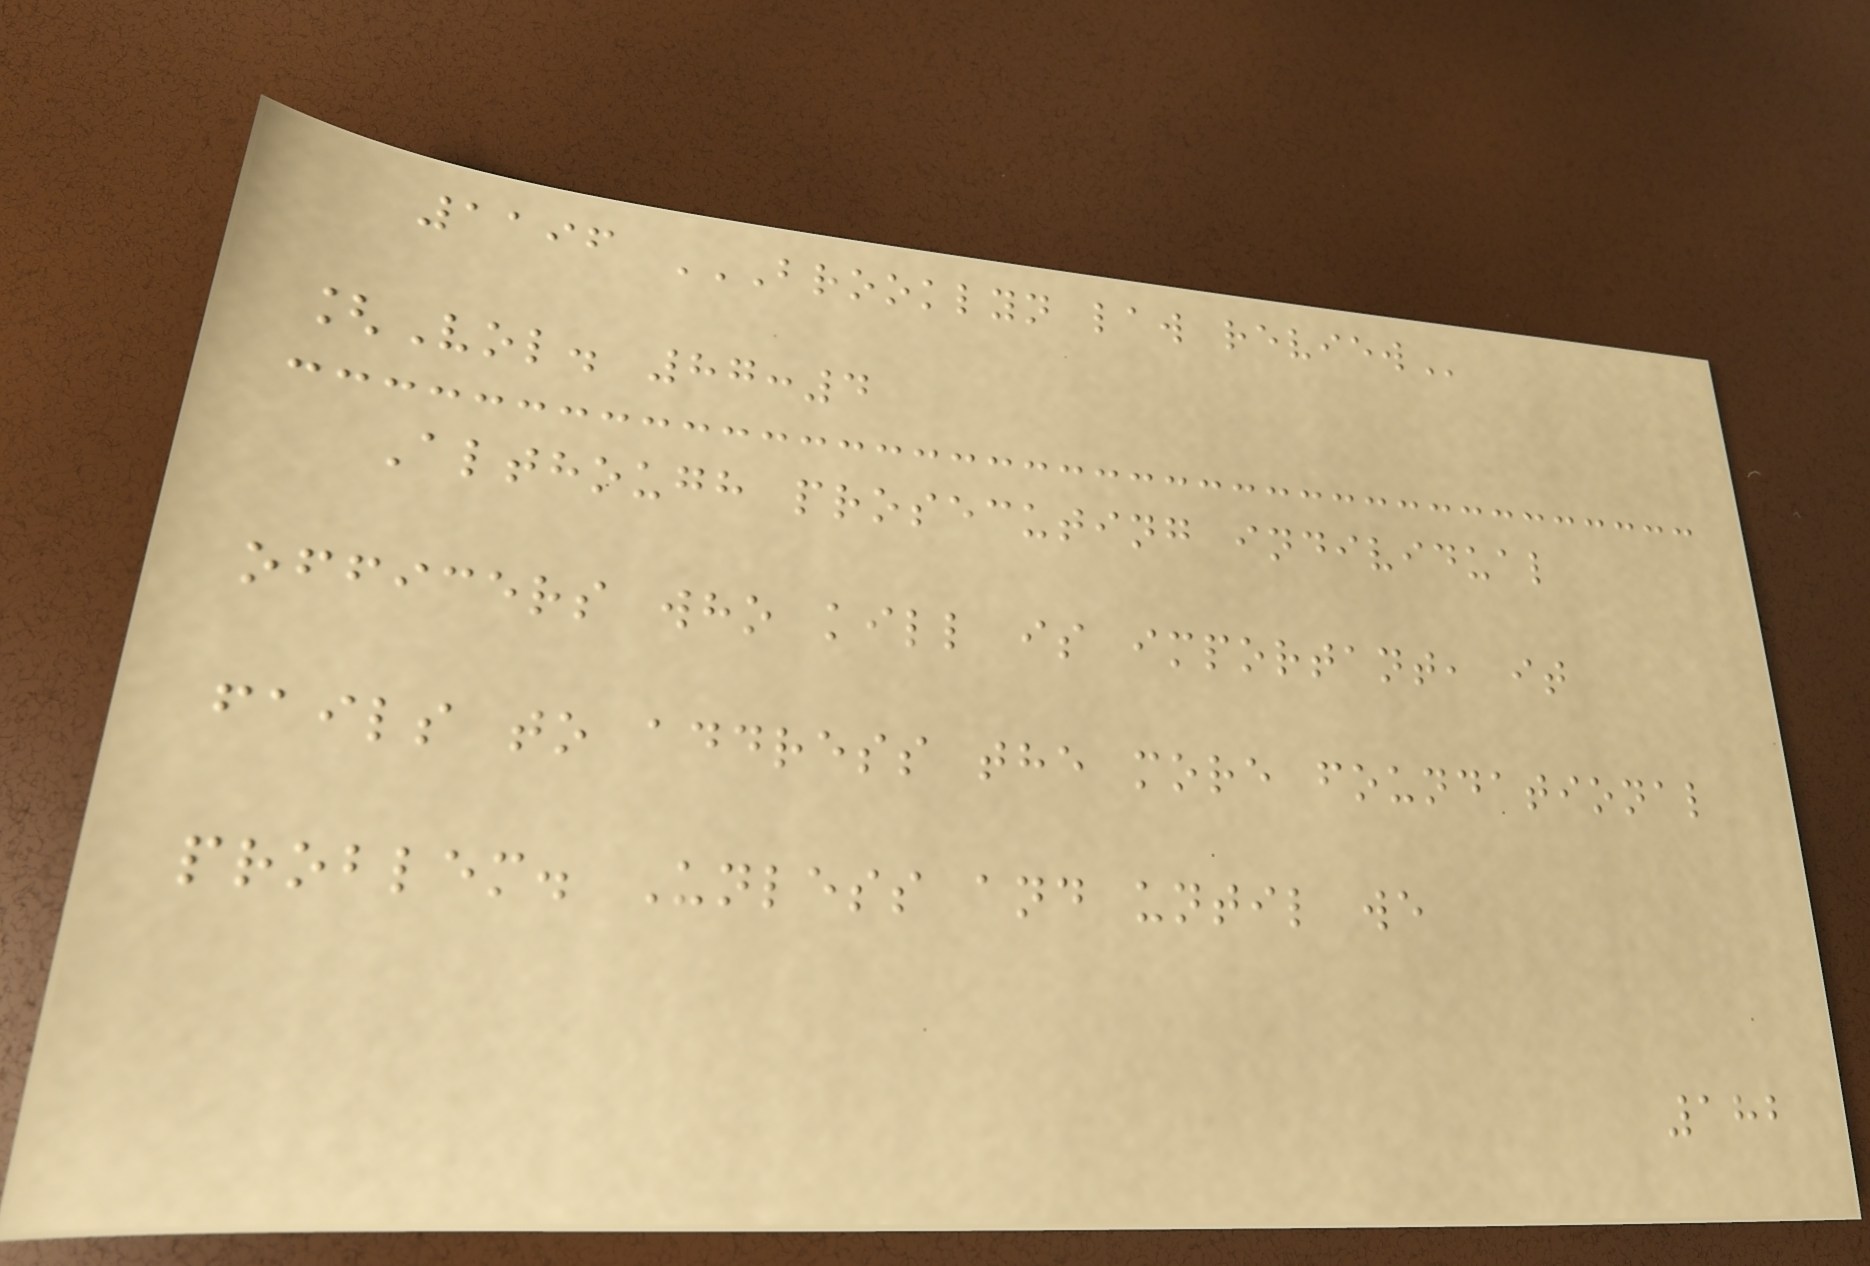1196 BROOKLYN LAW REVIEW
[Vol. 87:4
Although prosecuting individual
officers who kill is important, it
fails to address the more foundational
problem. Unless and until we
182
